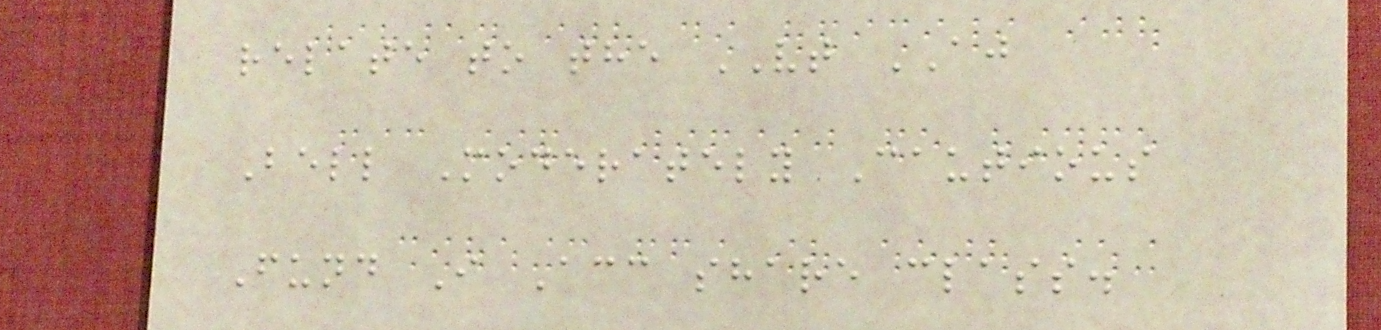relate to the VT AJ
Bell Moderately Cautious
Fund I Acc share class.
